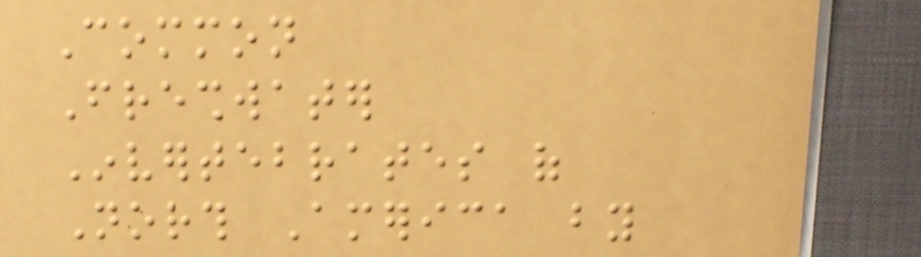Common
Freshwater
Invertebrates of
North America by
